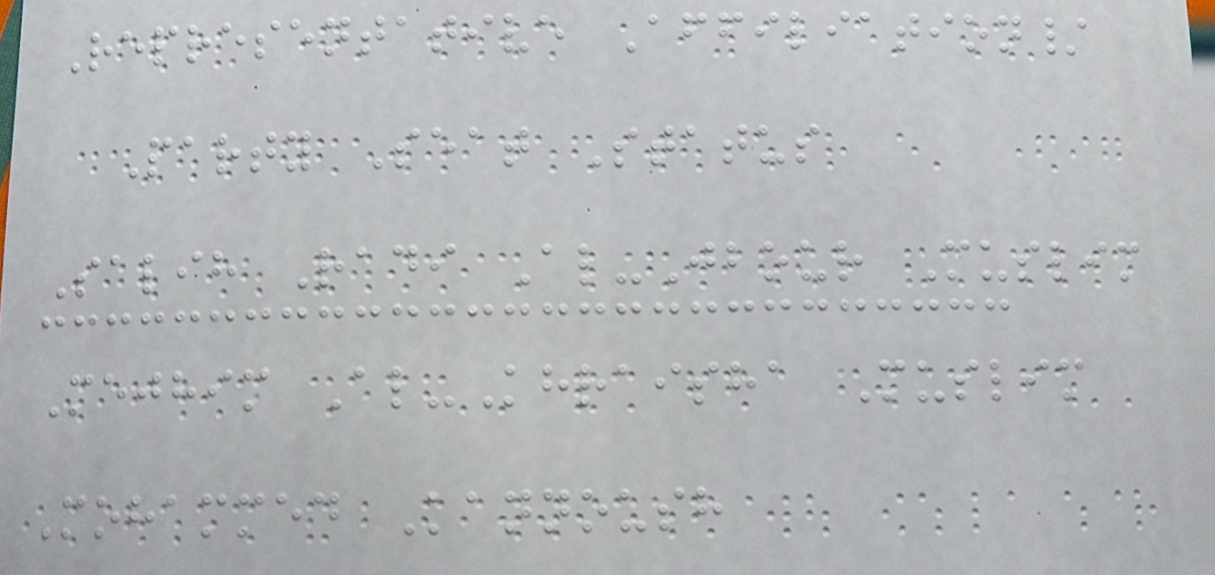Representative Affiliation/
Party Seat Status
Salih Radi Al-Jbour Muslim
Mejhim Al-Khraisha Muslim
Mohammed Kannoush
